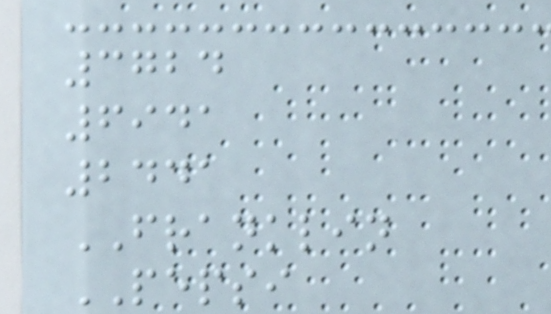3724
6941
2441
FRANKLIN
PEPSI
